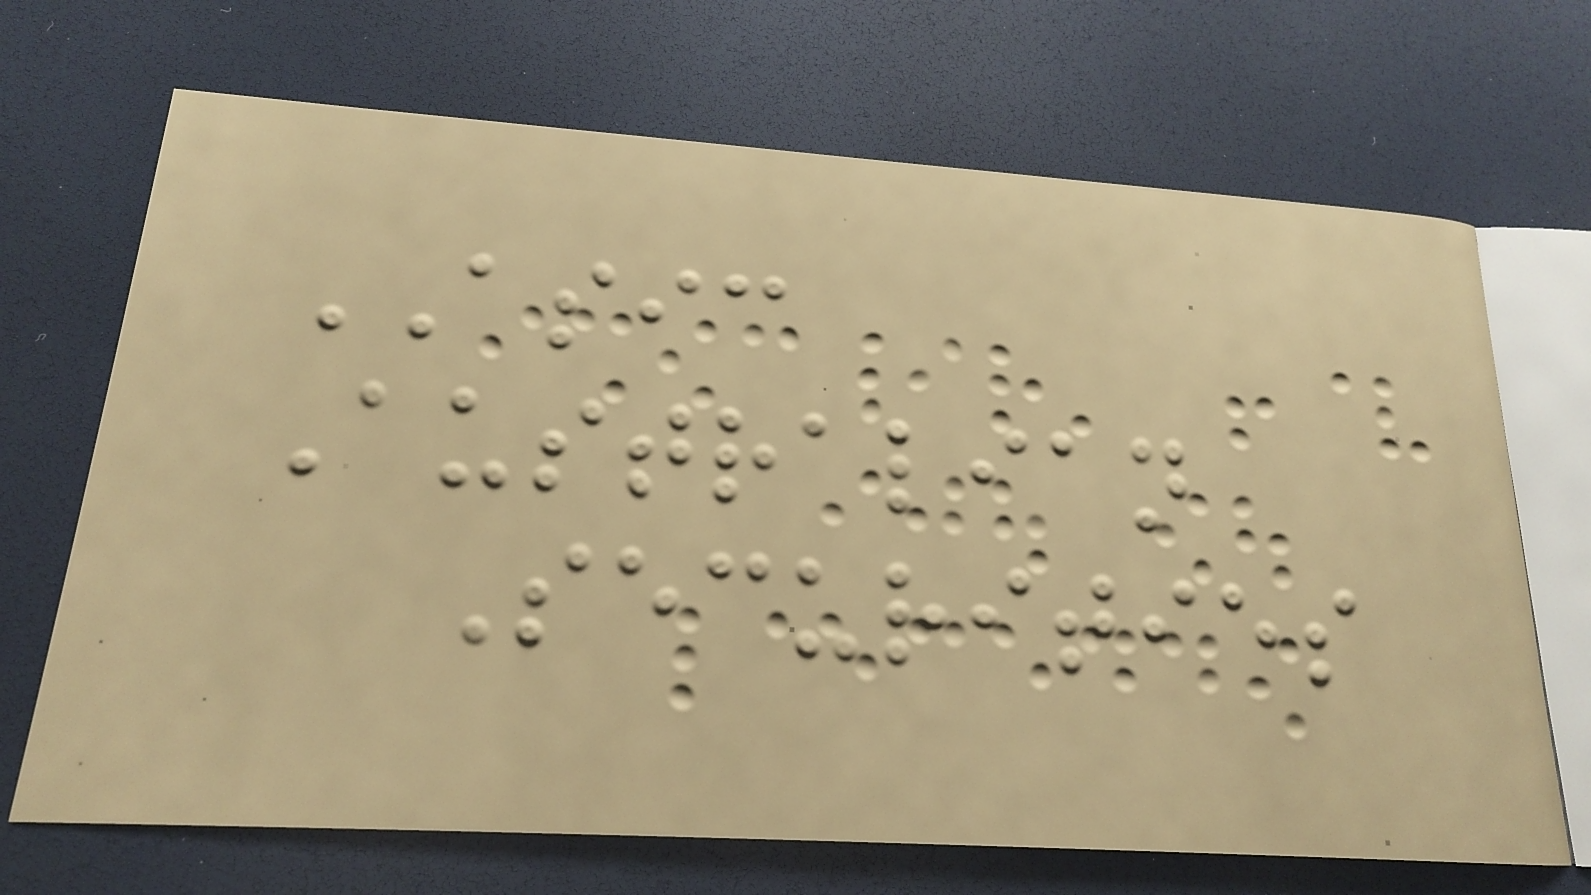ASIC
Australian
Securities
